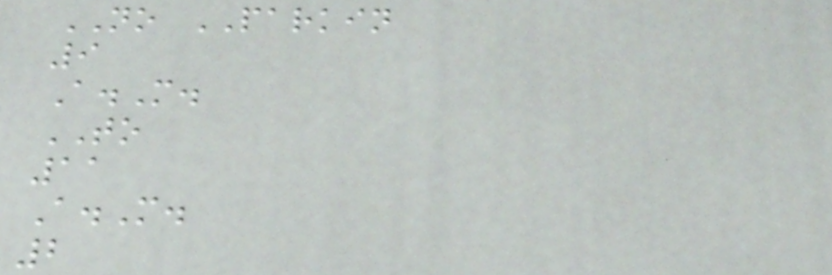NO PARKIN
9
A.M.
TO
11
A.M.
2
